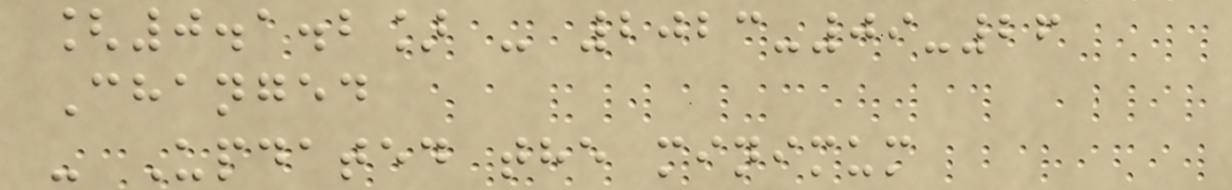[0.1.2] - 2023-09-26
Changed
- Updated the minimum
